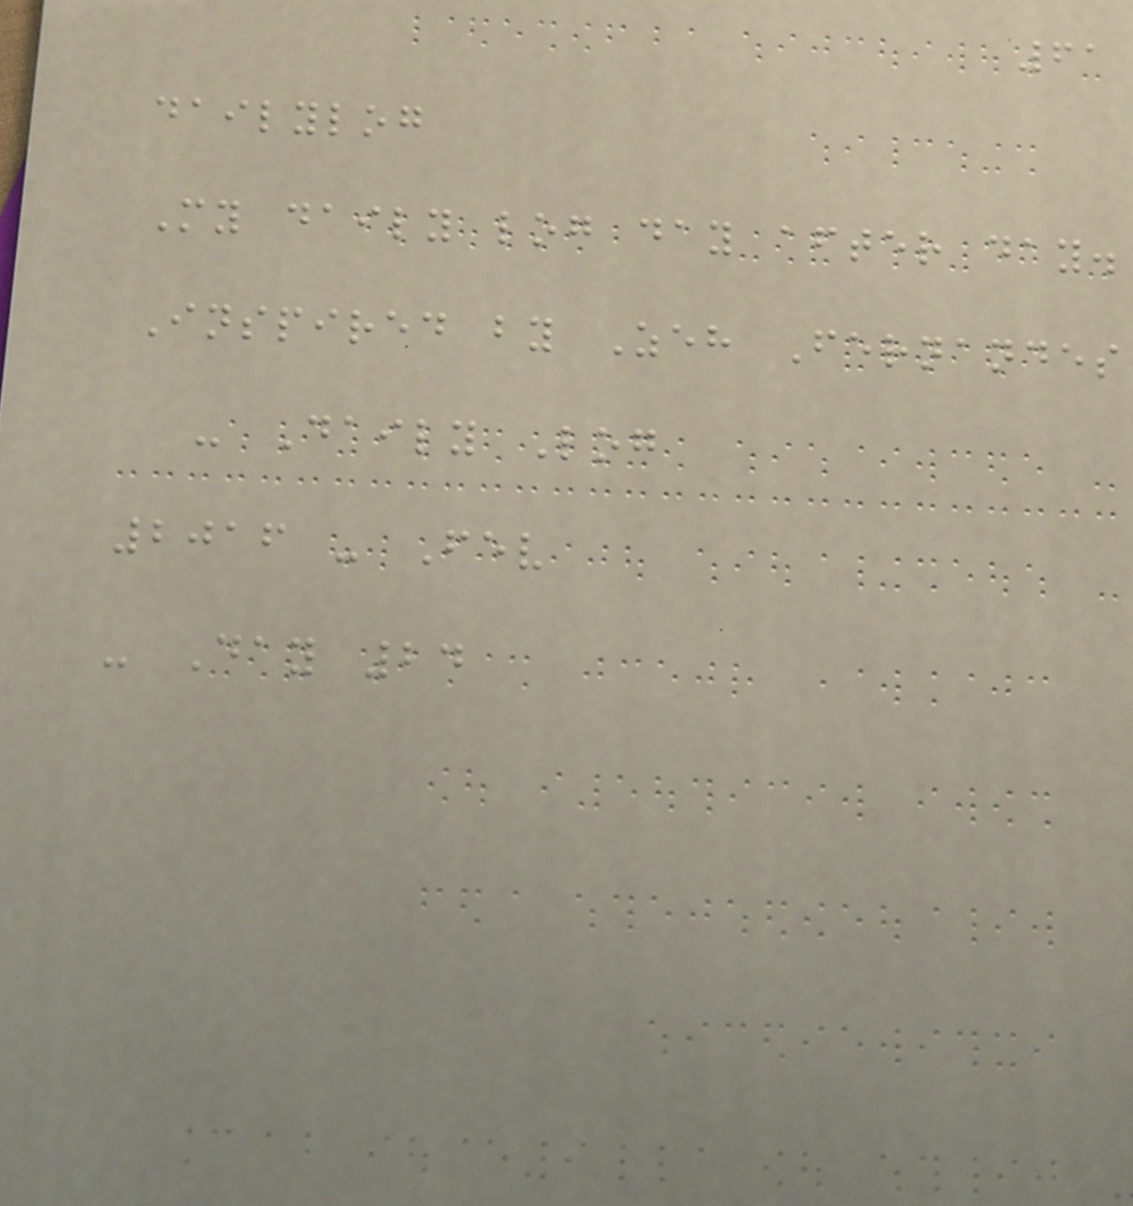61
dailylog
My daily log day after day.
Inspired by Zeh Fernandes
- Daily Log
2016 - Fev
- Day 24
